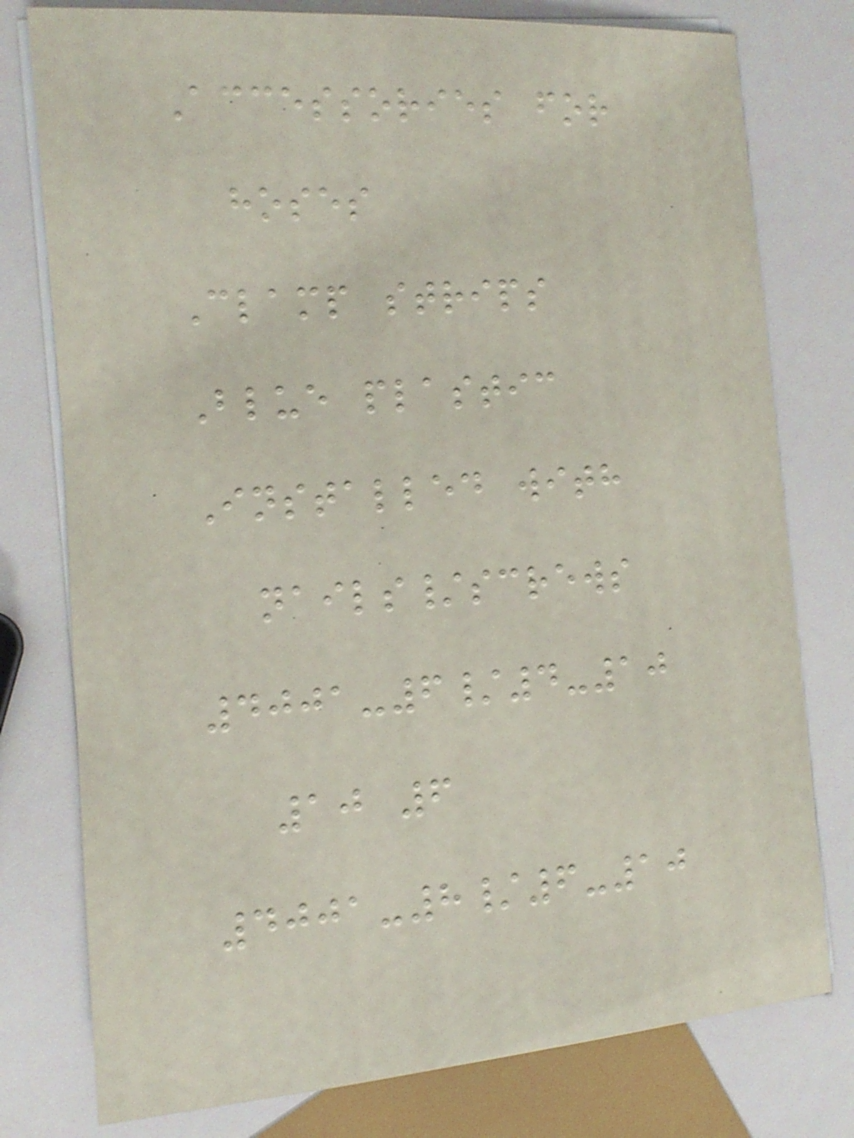Accessories for
hoses
Clamp strips
Blue plastic
Installed with
nails/screws
4001-6/4-10
10 6
4001-8/6-10
